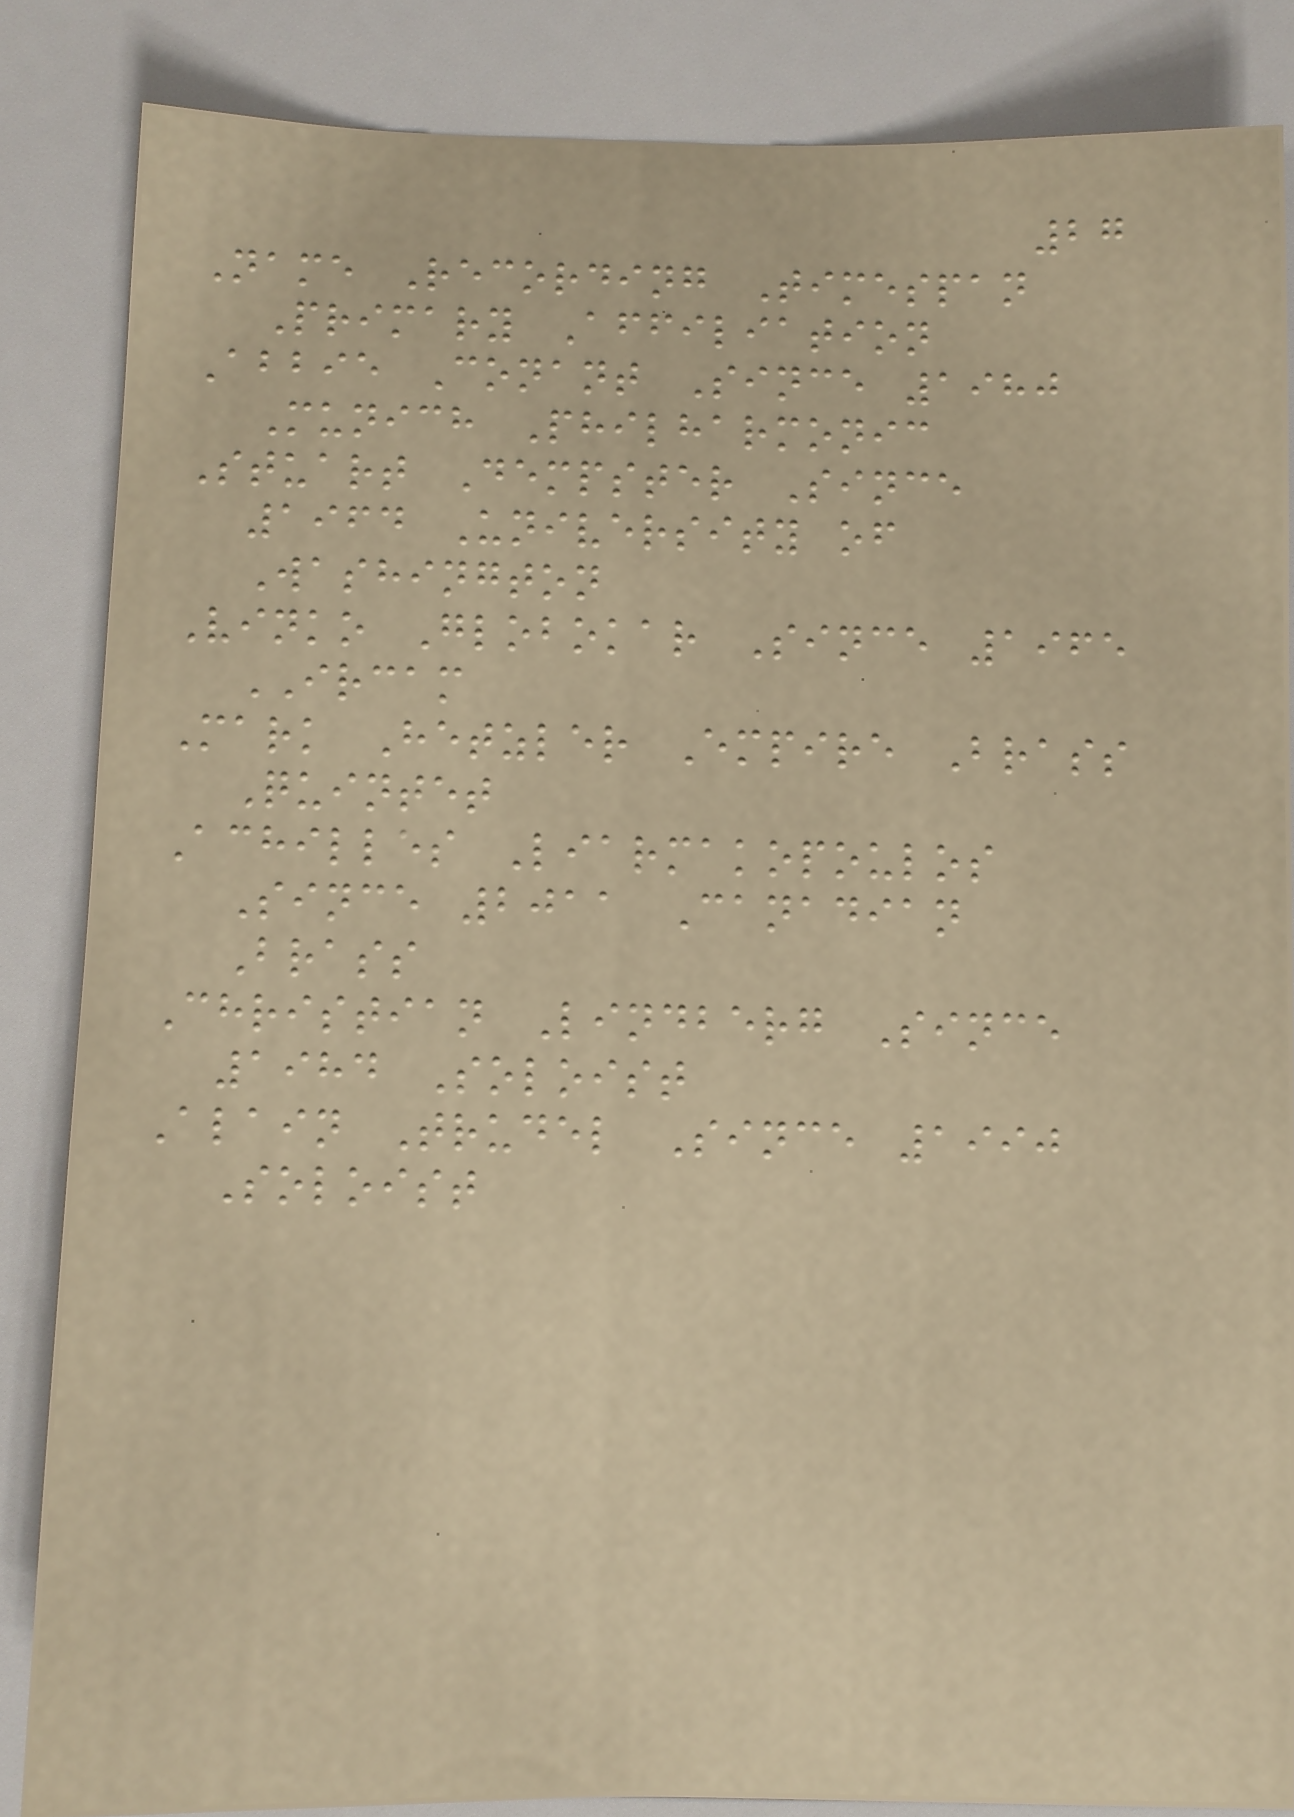27
Name Recording Timespan
Primary Affiliation
Abbie Conant Since 1980
Munich Philharmonic
Stuart Dempster Since
1964 University of
Washington
Vinko Globokar Since 1965
IRCAM
Mark Hetzler Empire Brass
Quintet
Achilles Liarmakopoulos
Since 2011 Canadian
Brass
Christian Lindberg Since
1984 Soloist
Alain Trudel Since 1990
Soloist
